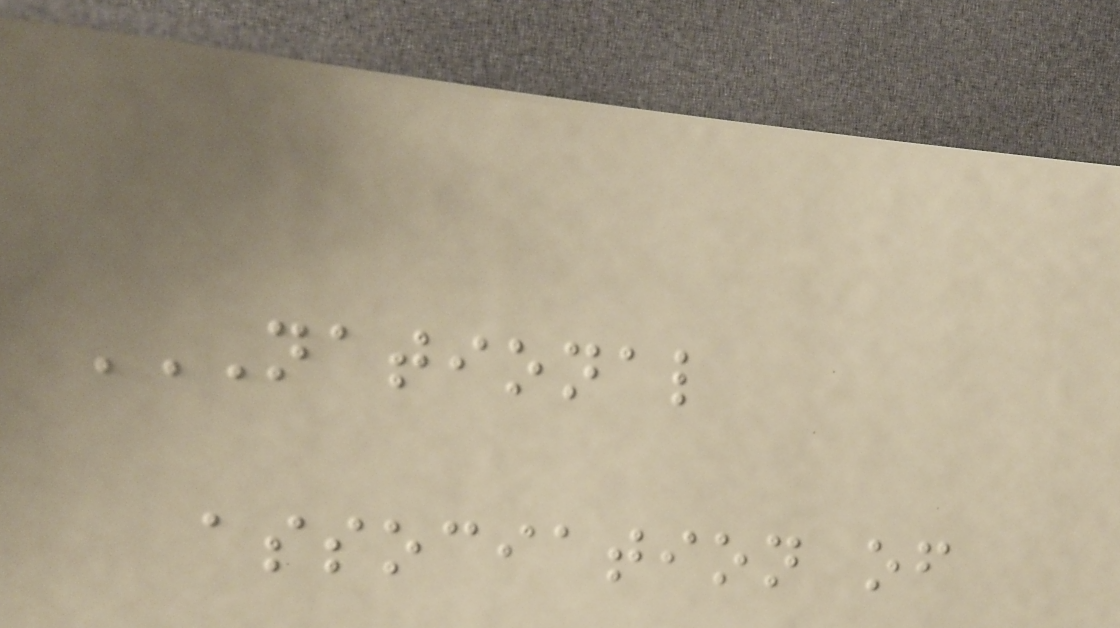NATIONAL
ASSOCIATION OF
